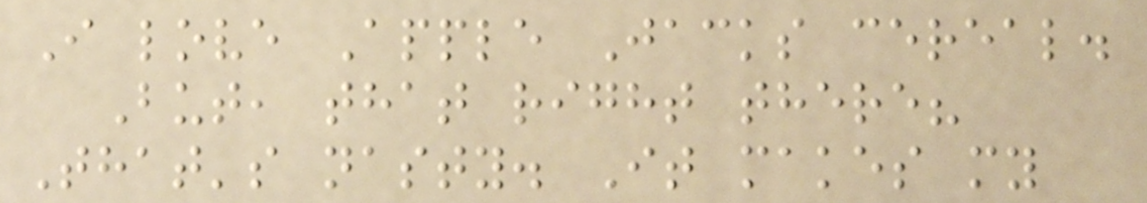I love Apple Jacks cereal.
But, that right there?
That's nasty. It makes my
